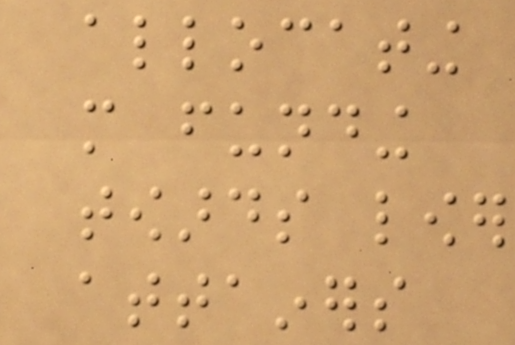allocating
more funding
towards lower
attainers
